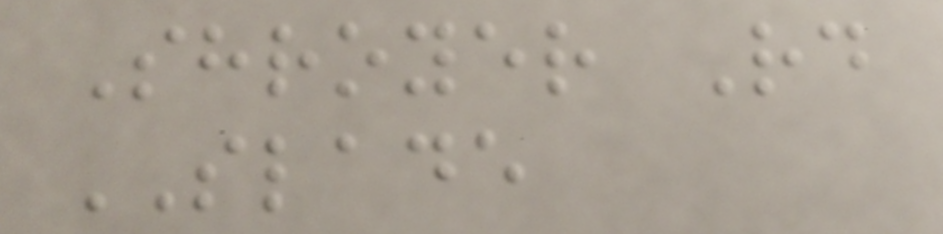Shroyer Rd
SLADE
